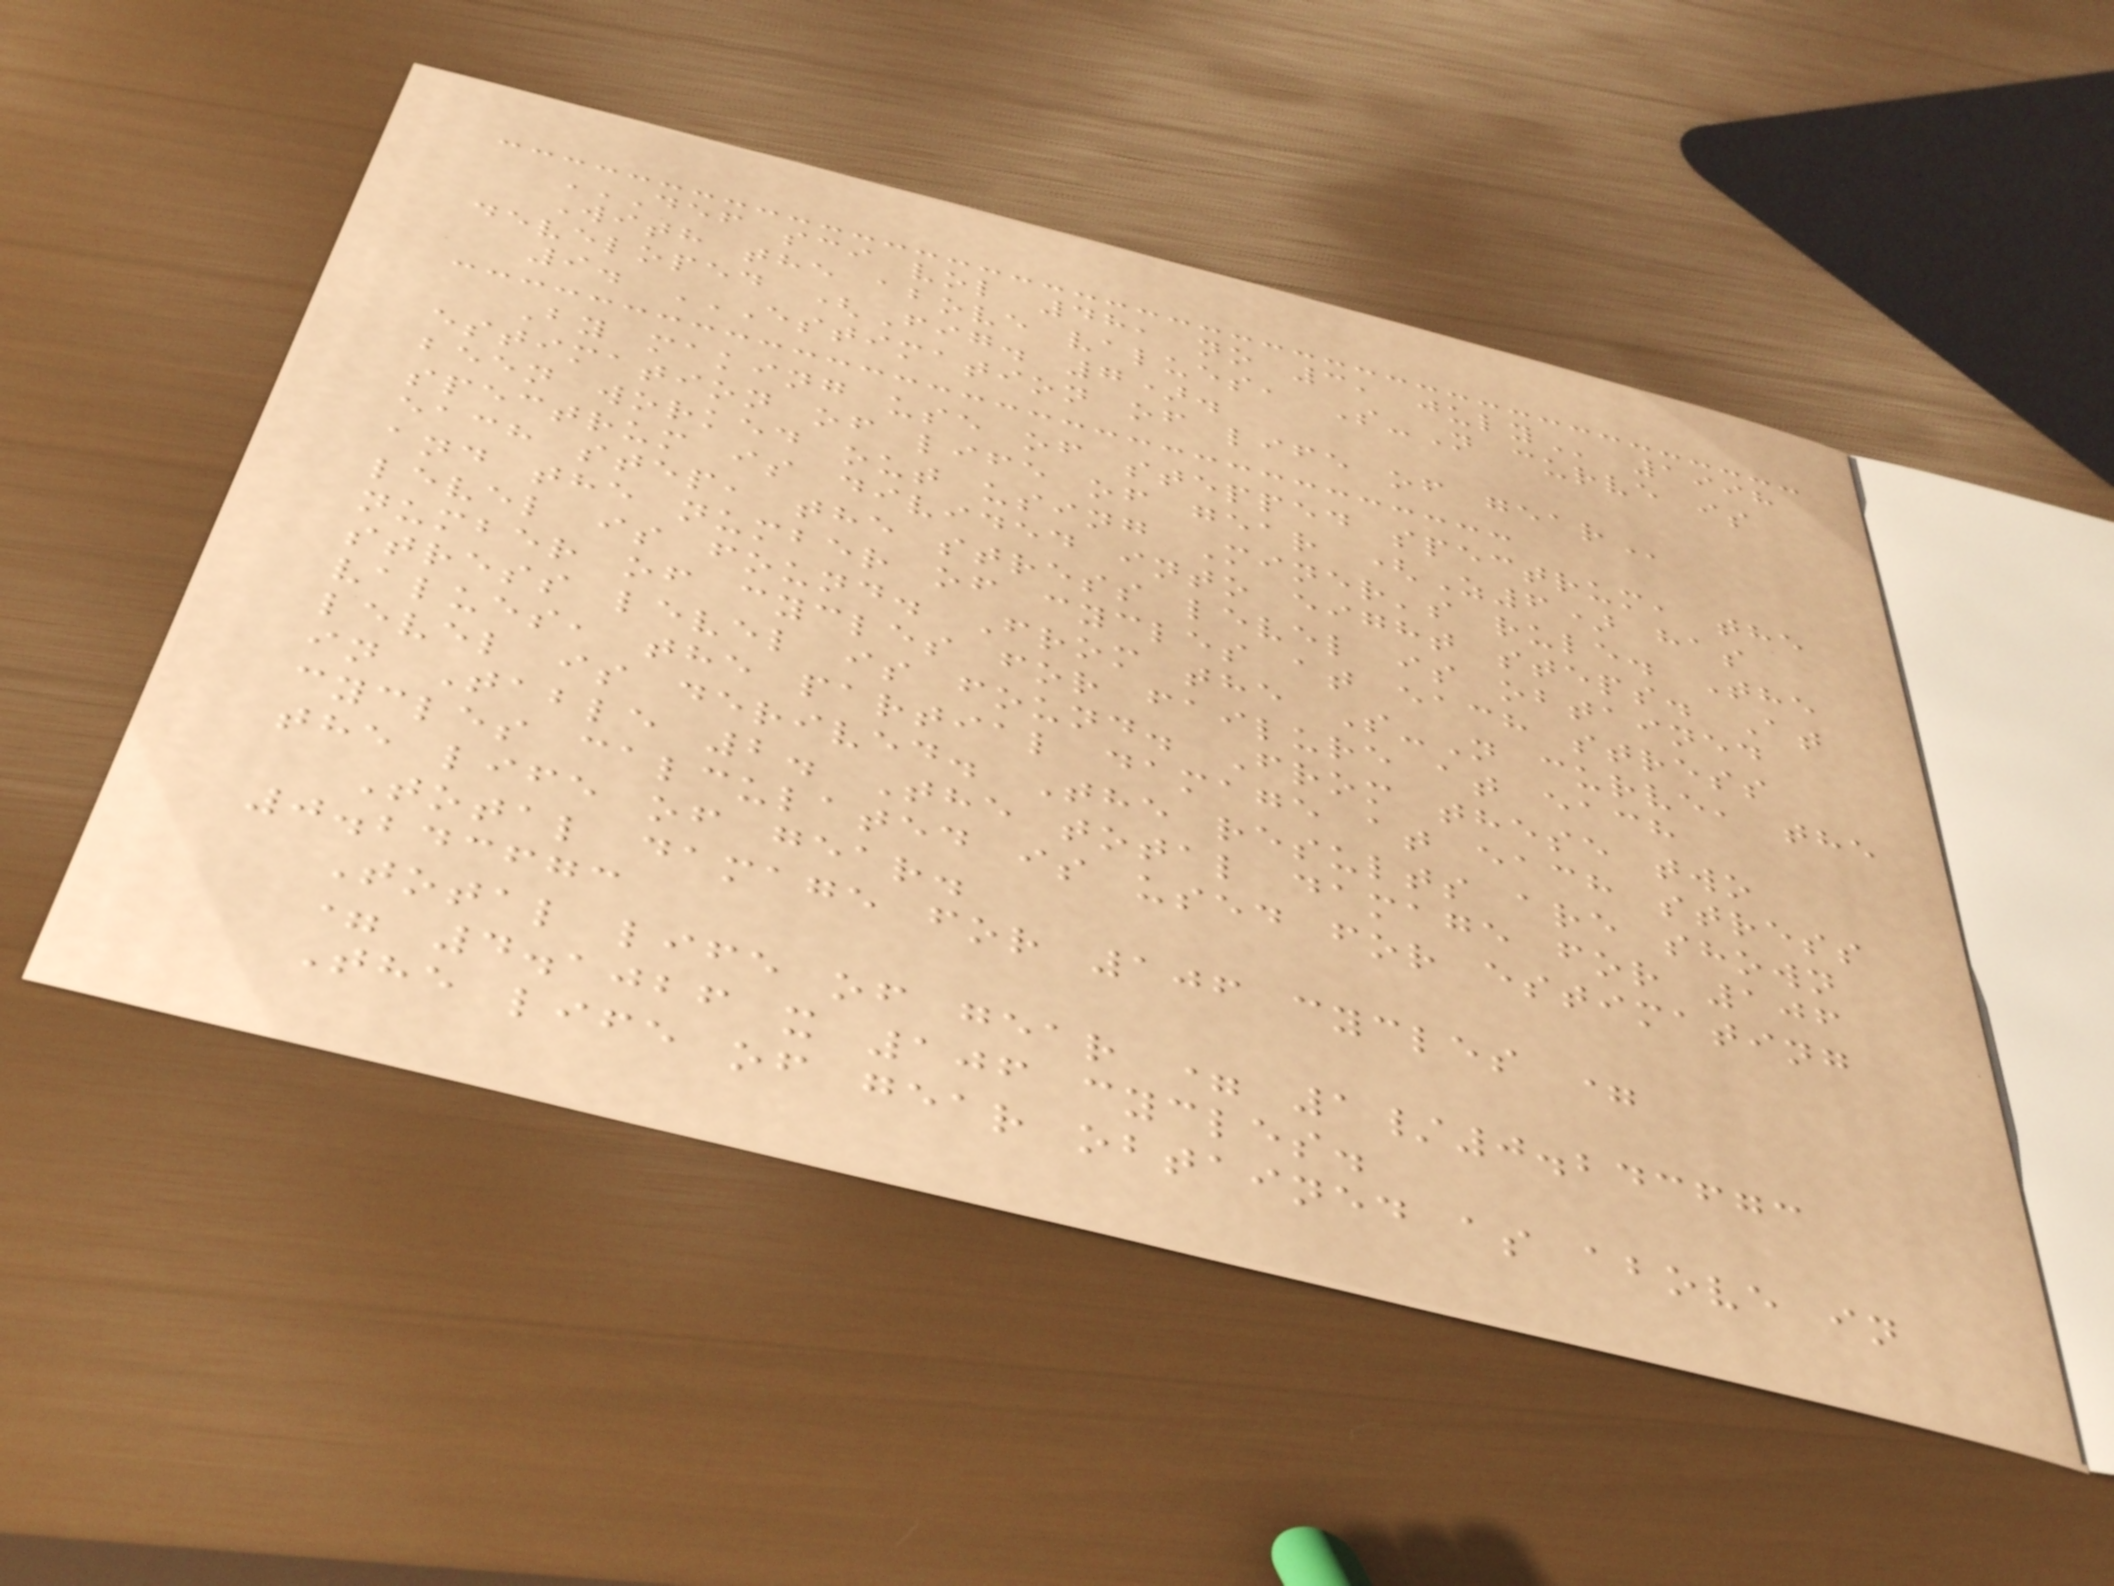DEF SCI VOL 48, NO 3, JULY 1998
With the above values, S-N curve is
developed (Fig. 7).
9. ESTIMATION OF LIFE OF GEAR
By making use of stepped spectrum, the
estimation of life of gear (Z6) has
been worked out using Miner's rule. The
spectrum is divided into eight steps. At
each step, the stress level is obtained
and the number of cycles at each stress
level is found. From the S-N curve, the
number of cycles for failure at each
stress level is found. From these two
values, the partial damage at each stress
level is derived. The results are shown
in Table 2. The total damage for 106
cycles calculated is used for estimating
the life of gear.
Total damage for 106 cycles =
0.243673
Total life of gear = 1/0.243673
= 4.1026 x 106 cycles.
The life of gear obtained as above in
